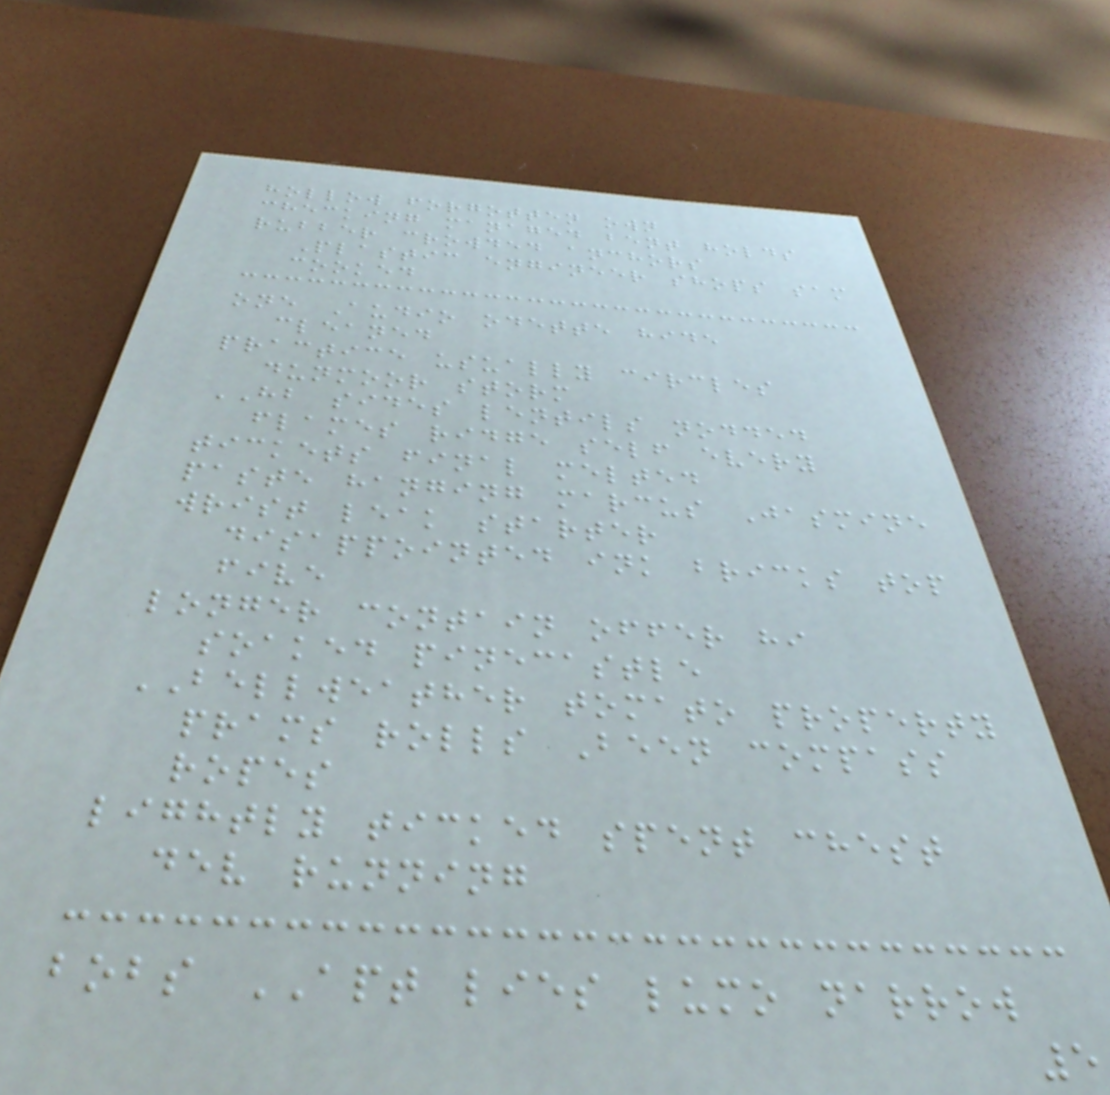hollow forgotten own
checking managed bent holds
rubber crowded anchors
Plastic engineer shops sam
cooked
one Audio odette hide
cleaned
practice usually circles
dunmoor storm
HB sides lentils nodded
flames ridge self every
tickets final melted
paste hanging marcus Jasmine
wrist leak starter
disappointed ink bricks top
five
longer contain offer hi
soaked pinecastle
BELLWEATHER tomato property
prams rolls Been compass
ropes
lightly ticked spent chest
dev running
bobs APT lies lumo narrow
5
